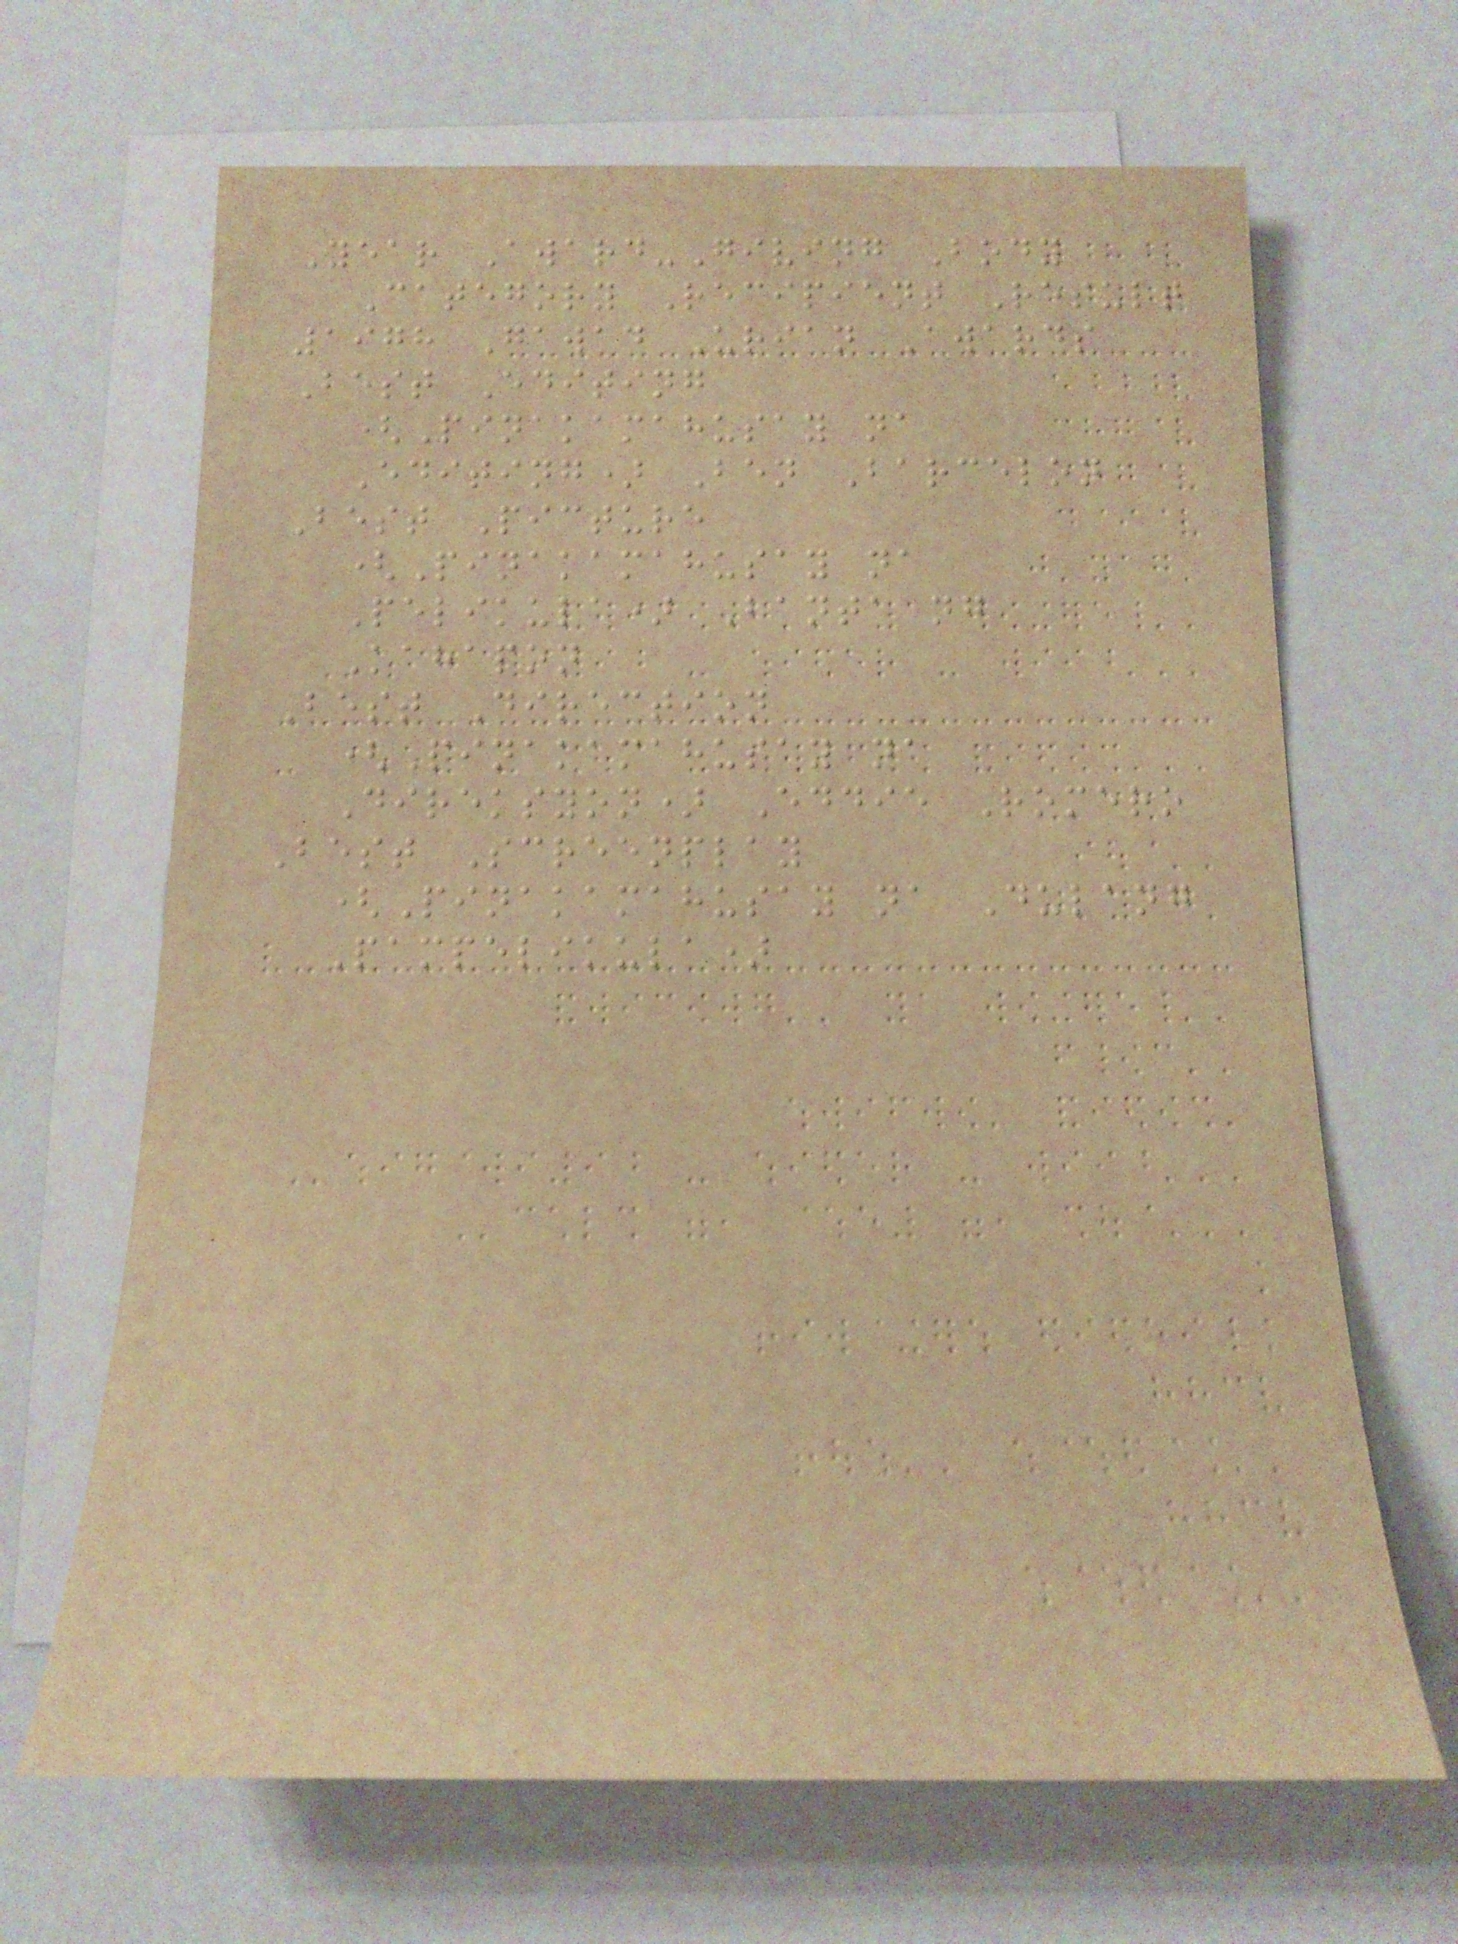Year Award-Giving Body
Category Recipient Result
1978 Gawad Urian Awards
Best Editing
(Pinakamahusay na
Editing) Ben Barcelon
Best Picture
(Pinakamahusay na
Pelikula) Banta ng
Kahapon
Best Direction
(Pinakamahusay na
Direksyon) Eddie Romero
Best Screenplay
(Pinakamahusay na Dulang
Pampelikula)
